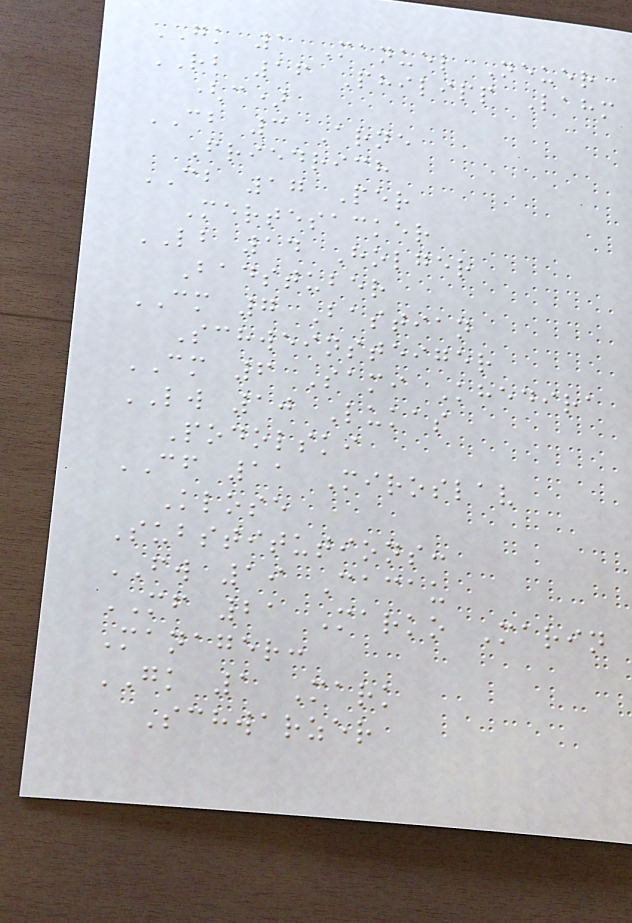GK 1 Manuel Neuer
RB 16 Philipp Lahm
(c)
CB 3 Arne
Friedrich
CB 17 Per
Mertesacker
LB 14 Holger
Badstuber
CM 7 Bastian
Schweinsteiger
CM 6 Sami Khedira
LW 10 Lukas
Podolski
CF 11 Miroslav
Klose
Substitutions:
FW 19 Cacau
MF 21 Marko Marin
Manager:
GK 1 Mark
Schwarzer
